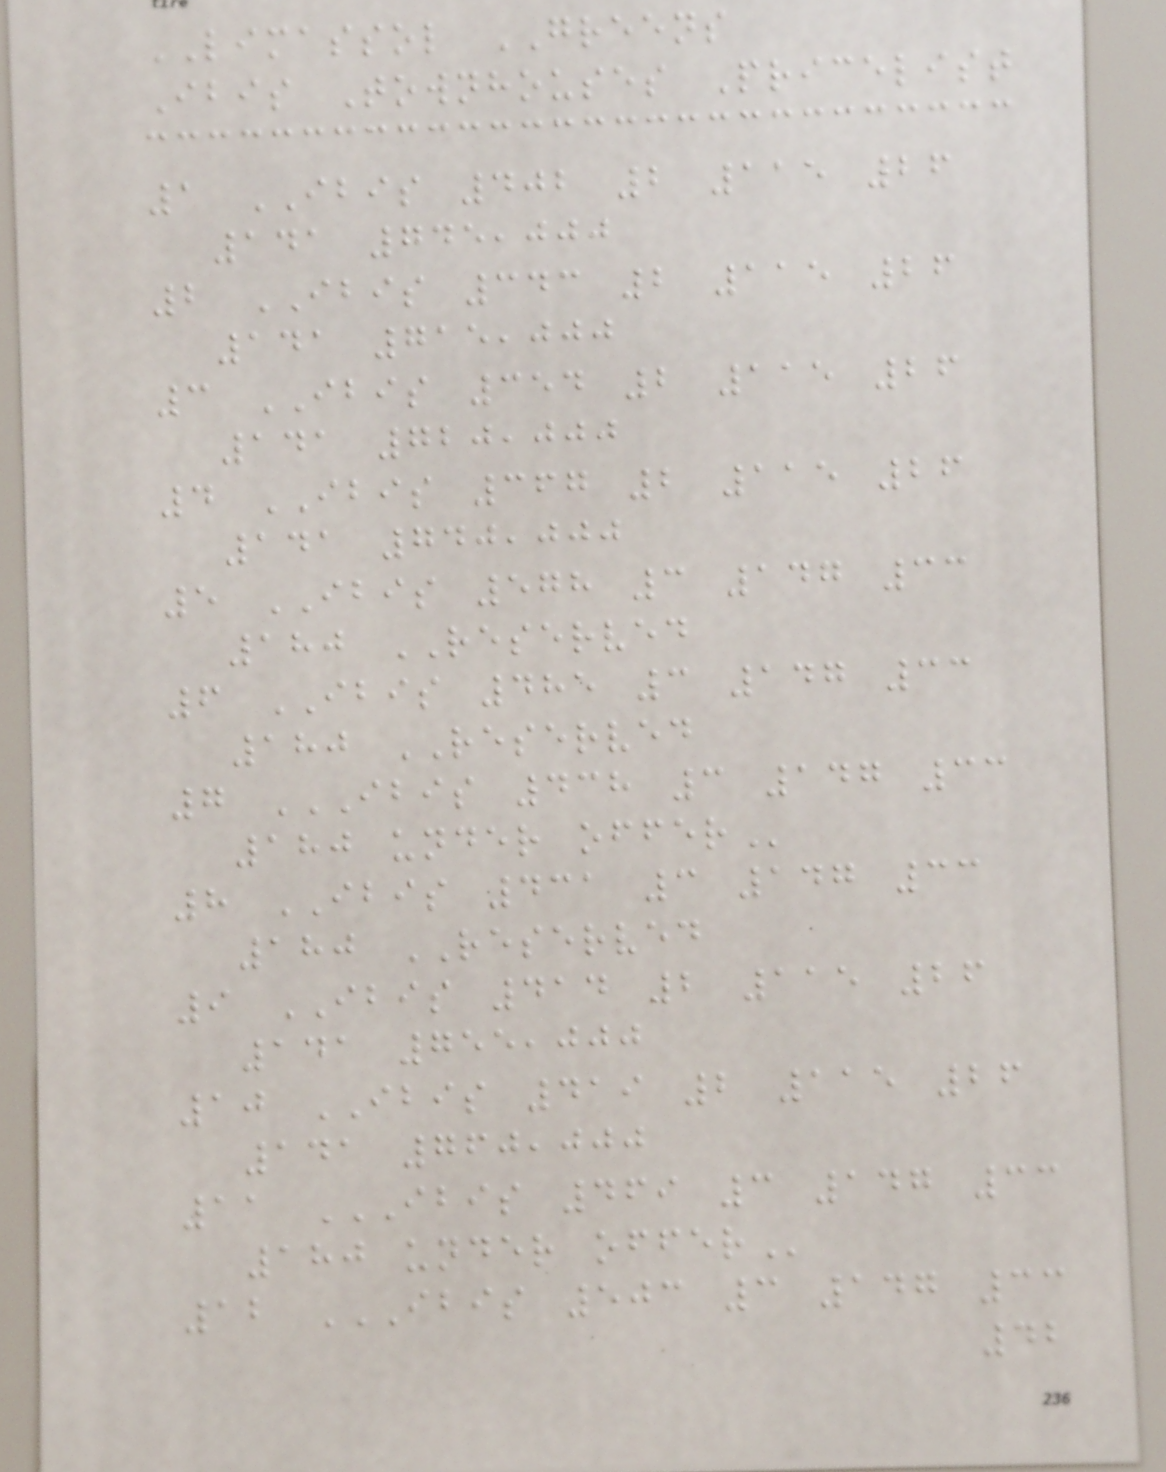LIMASSOL GREENS
Ibis Townhouses Pricelist
1 IBIS 402 2 115 26
141 745,000
2 IBIS 343 2 115 26
141 715,000
3 IBIS 354 2 115 26
141 720,000
4 IBIS 367 2 115 26
141 740,000
5 IBIS 578 3 147 33
180 RESERVED
6 IBIS 485 3 147 33
180 RESERVED
7 IBIS 438 3 147 33
180 UNDER OFFER
8 IBIS 431 3 147 33
180 RESERVED
9 IBIS 414 2 115 26
141 755,000
10 IBIS 419 2 115 26
141 760,000
11 IBIS 469 3 147 33
180 UNDER OFFER
12 IBIS 503 3 147 33
42
